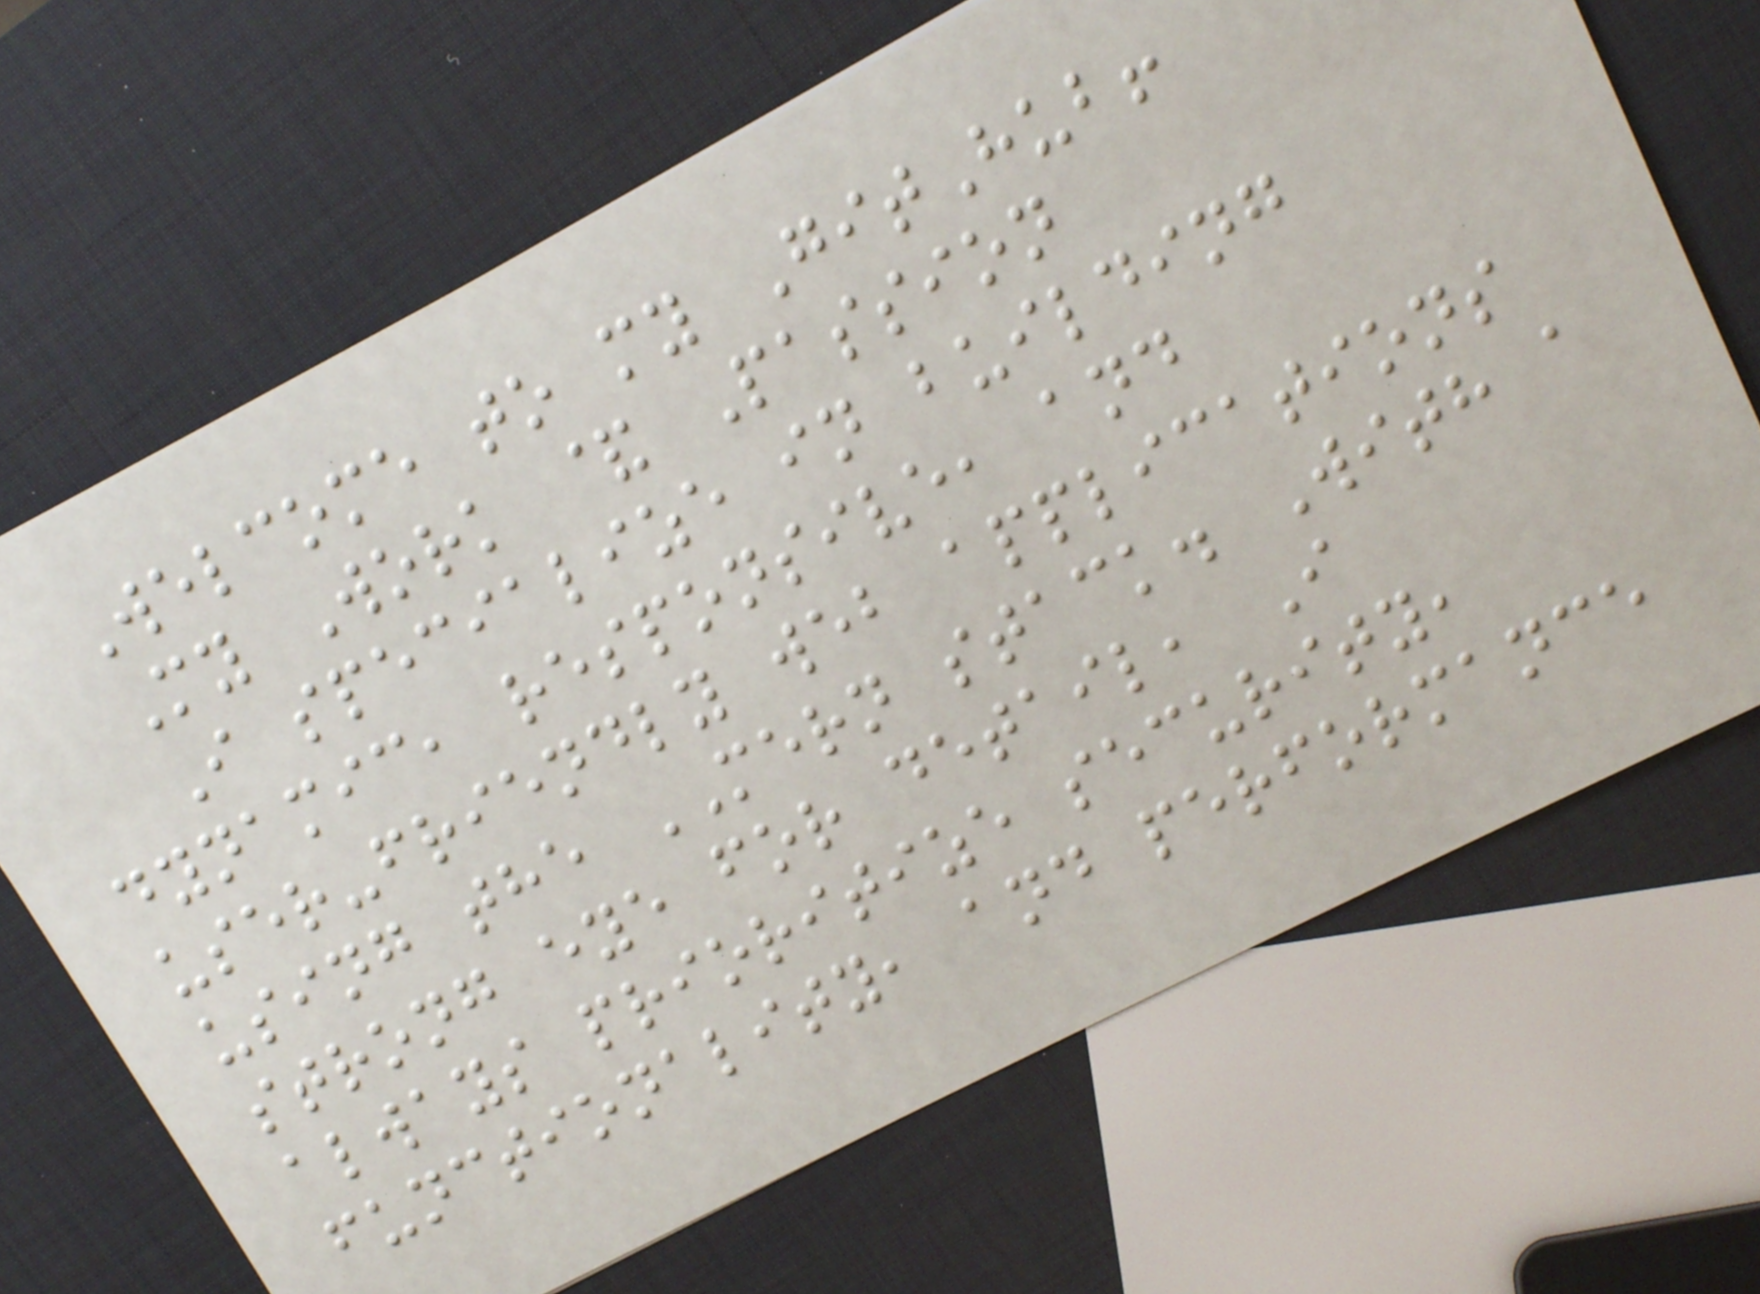Welcome to my GitHub!
My Work & Passion
I specialize in building
dynamic, responsive, and
user-friendly web applications
using the MERN stack. With a
strong eye for detail, I
always prioritize security,
functionality, and performance
